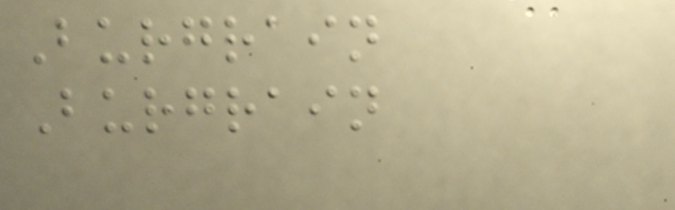Burgrain
Burgrain
